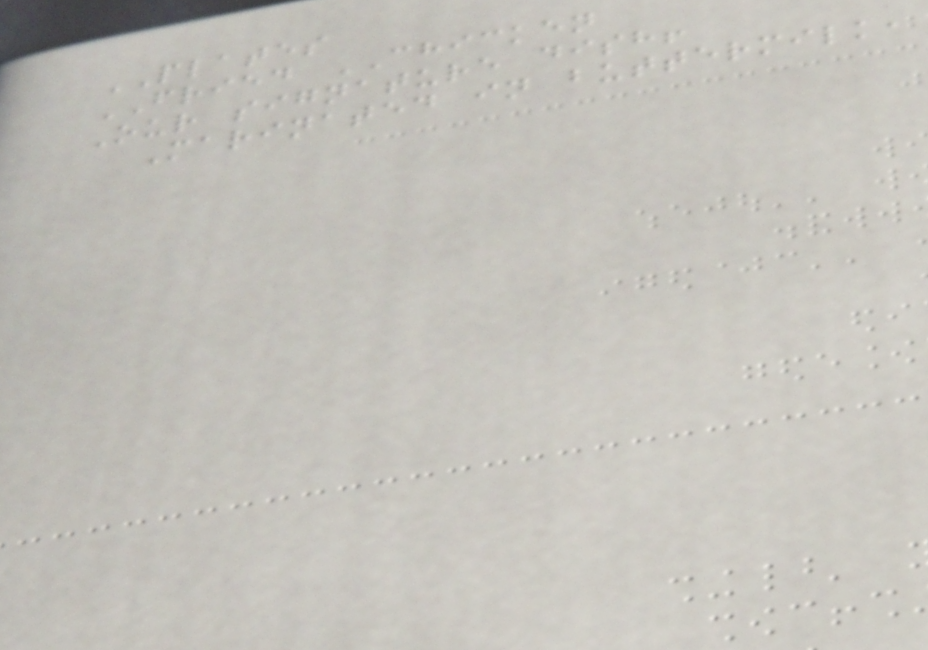PLATES
FRIED CHICKEN
Our signature dish!
Marinated in buttermilk,
